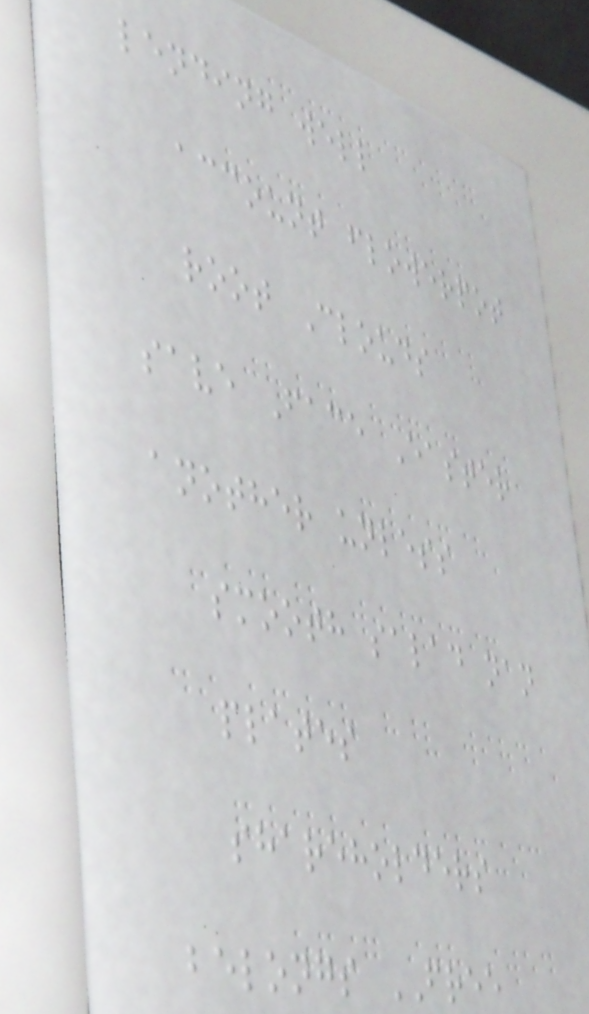lending well
account flowerpot
root Clouds
save Face Easter
another unless
smooth salad nan
plates
shareholders
belongs FREE
